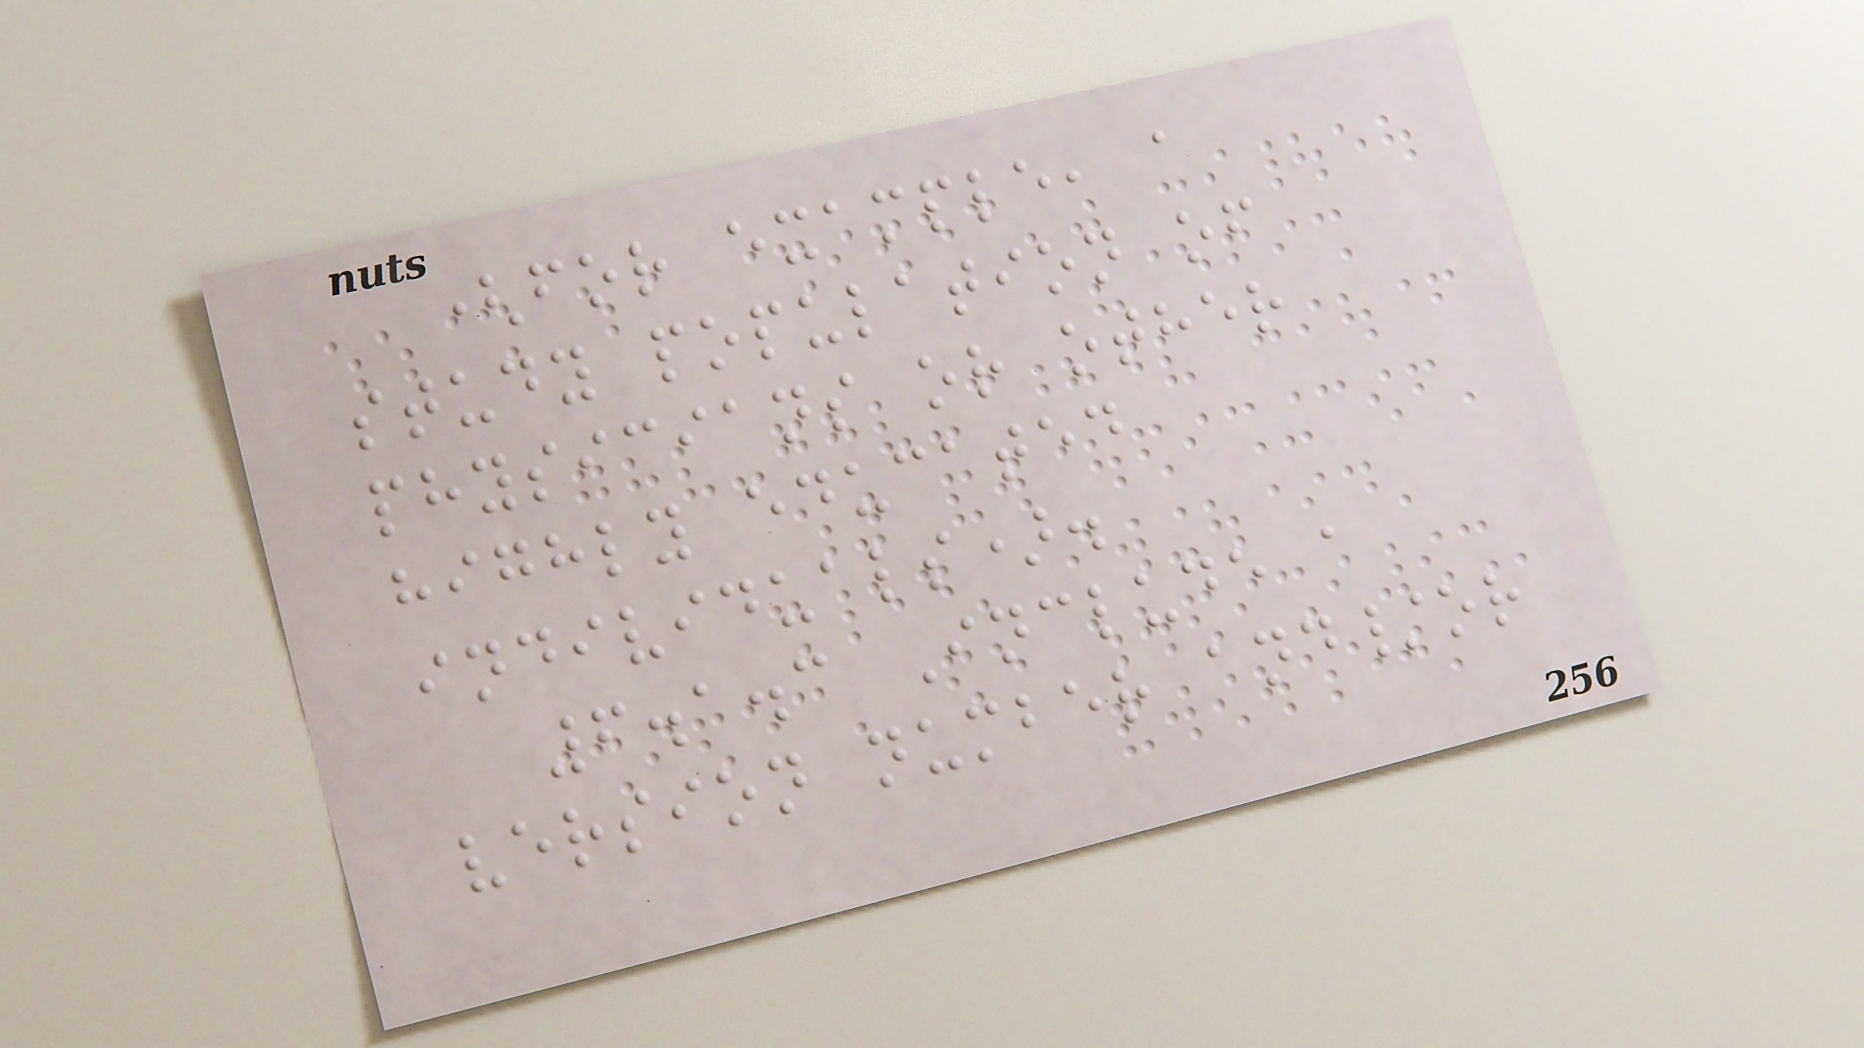(for example, a
study population of
physicians or other
highly educated
individuals).
6.1.3 Include a
version number and/or
